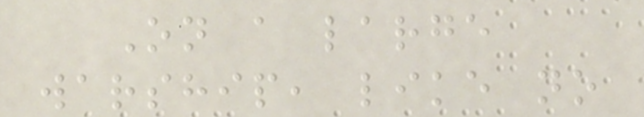On a large
warship, like no
